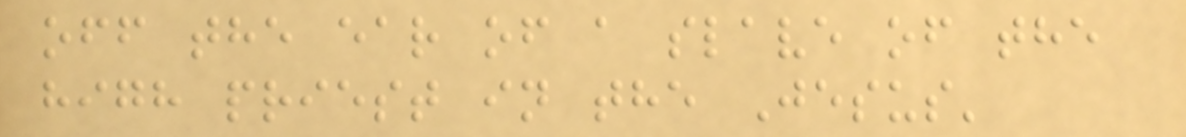off the ear of a slave of the
high priest in the Jesus'
